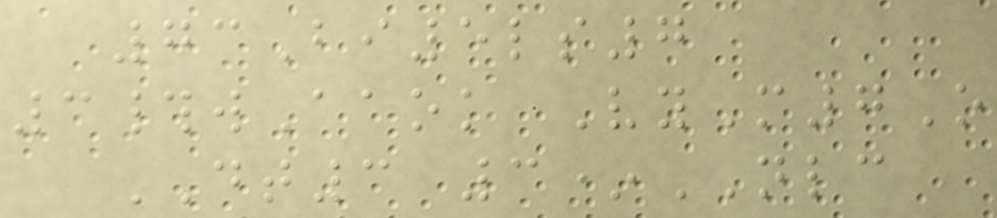73Bi5ls7
3#wAaok VyM7O
DT3 3*NLC
